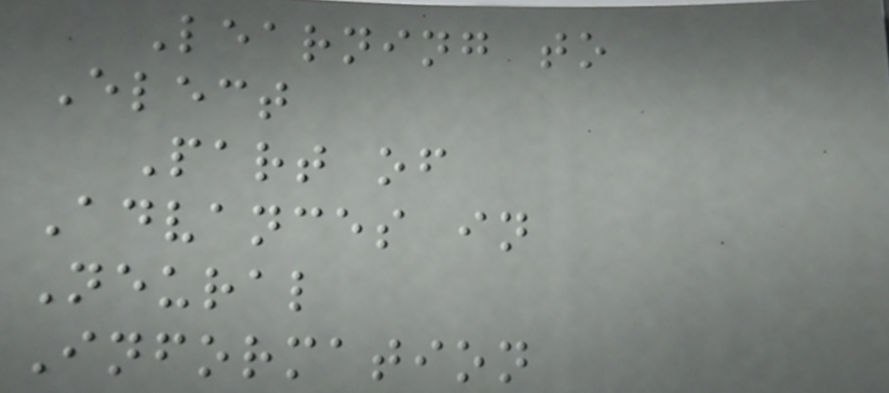Learning to
Elect
Part of
Advances in
Neural
Information
